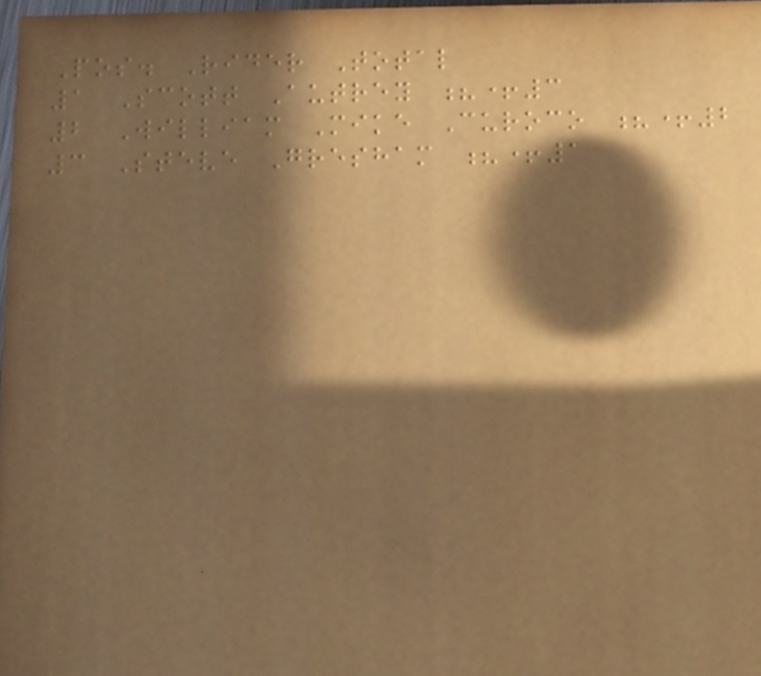Pos. Rider Total
1 Scott Autrey ?+3
2 William Mike Curoco ?+2
3 Steve Gresham ?+1
